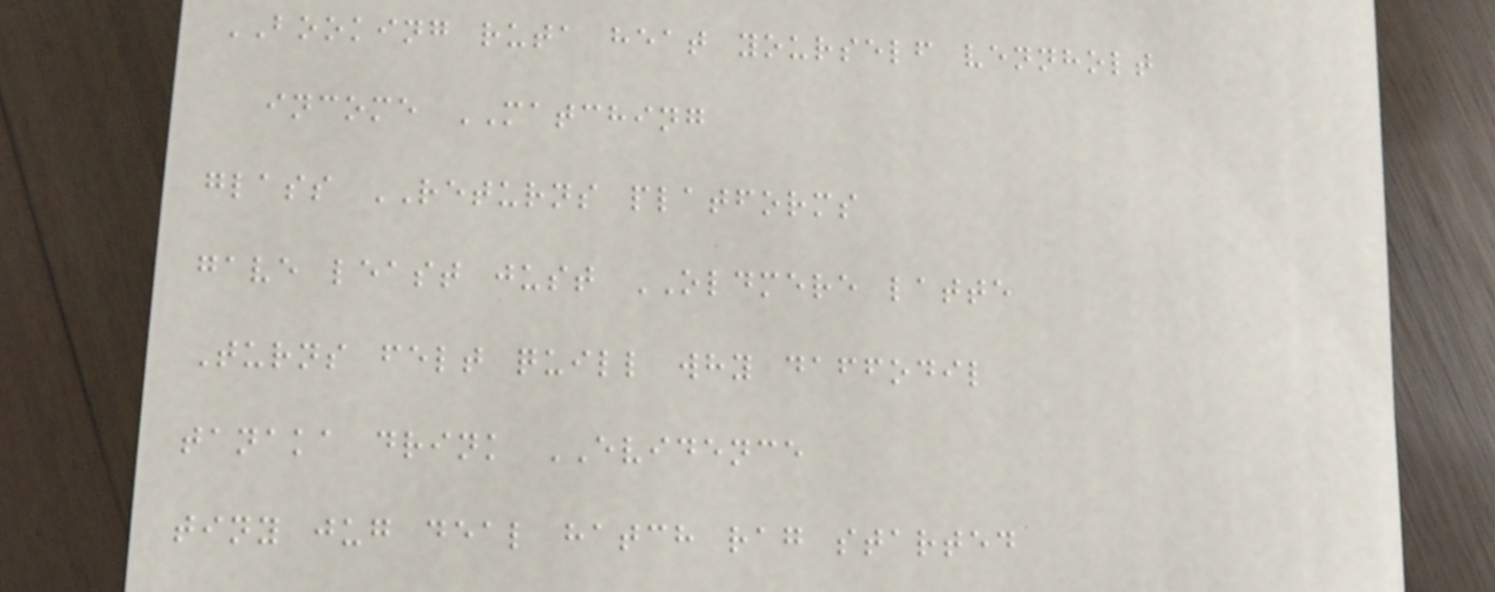BOOKING ruta heat yourself vennholt
income MATCHING
glass RETURNS platforms
gave least just OLDMERE latte
Turns felt quill why daffodil
tanaka drink EVIDENCE
tiny jug deal hatch rag started
